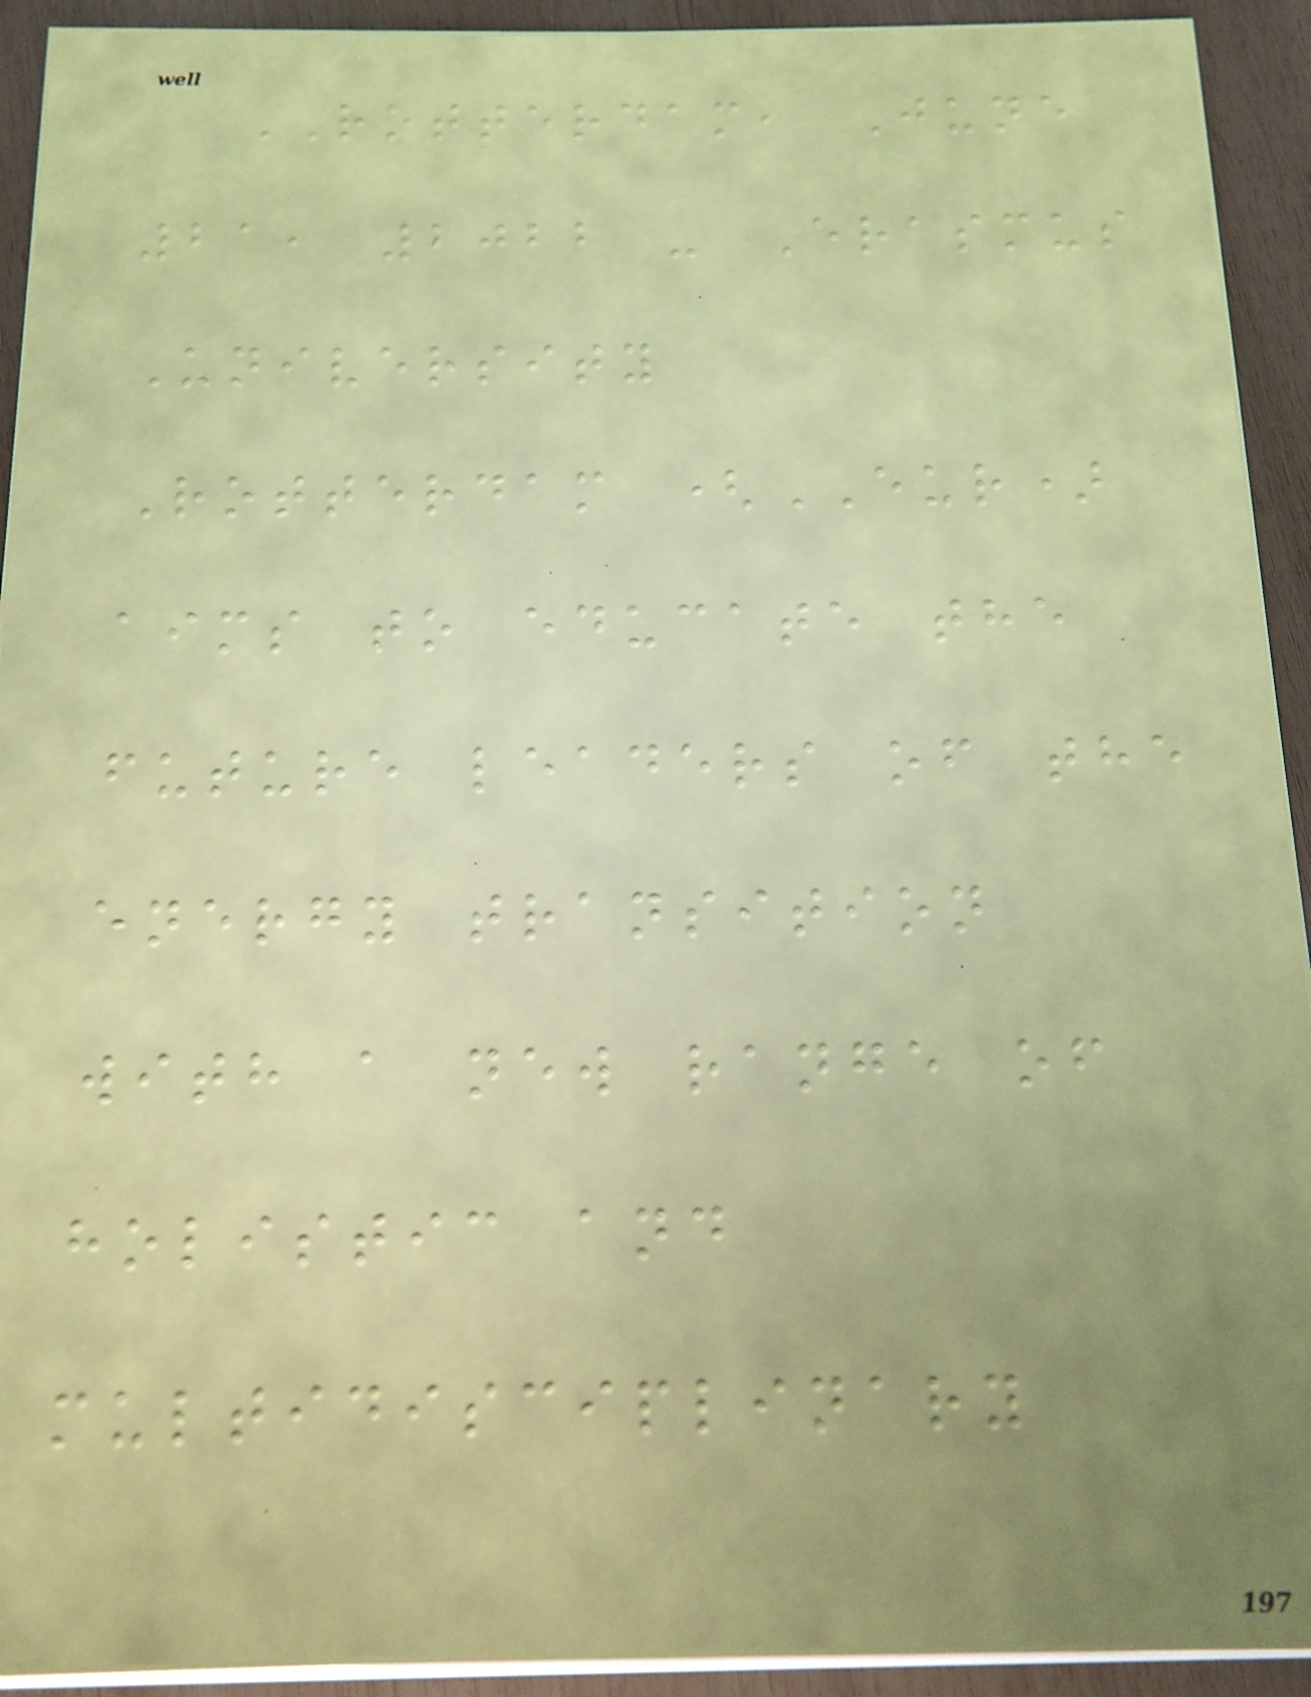ROTTERDAM, June
21, 2022 - Erasmus
University
Rotterdam (EUR)
aims to educate the
future leaders of the
energy transition
with a new range of
holistic and
multidisciplinary
